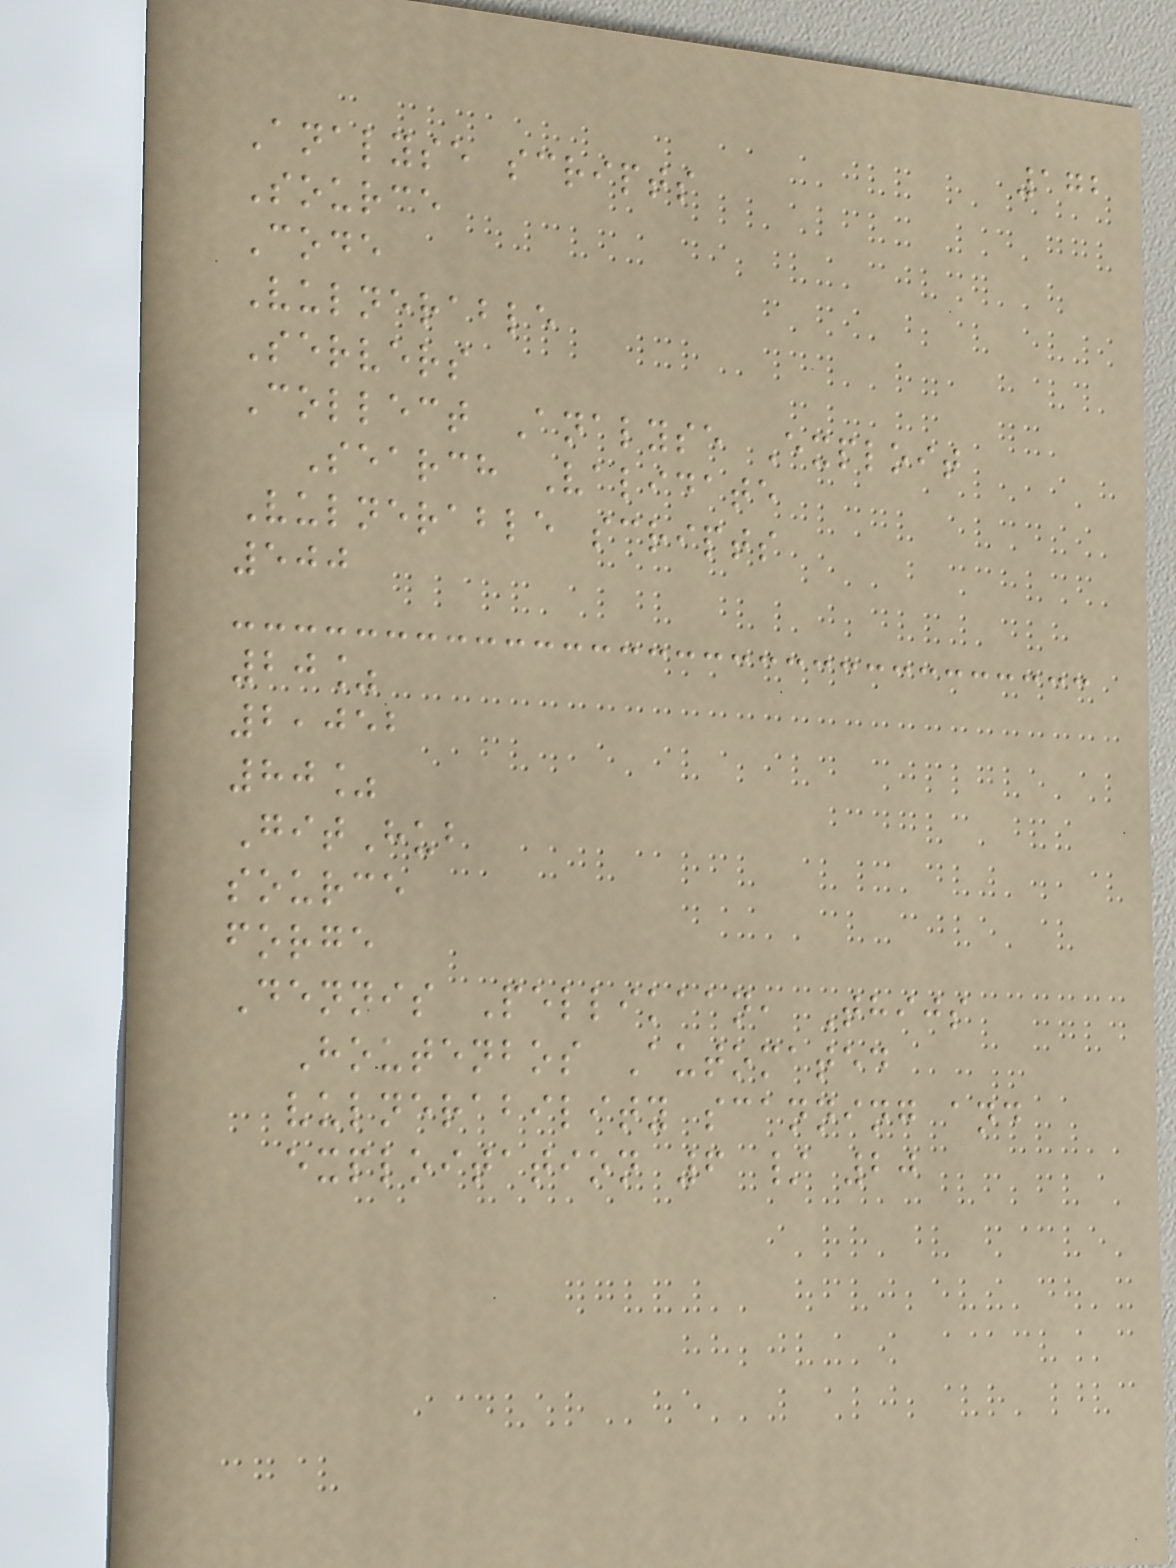172
Analyse scripts
Source
Code
Vulnerable
Servers
Collect Analyse Exploit
Search Validate
Vulnerable scripts
500
20%
2,052
80%
GitHub
source
forge
Dennis Pellikaan, Thijs
Houtenbos Automated
vulnerability scanning and
exploitation 6 / 20
